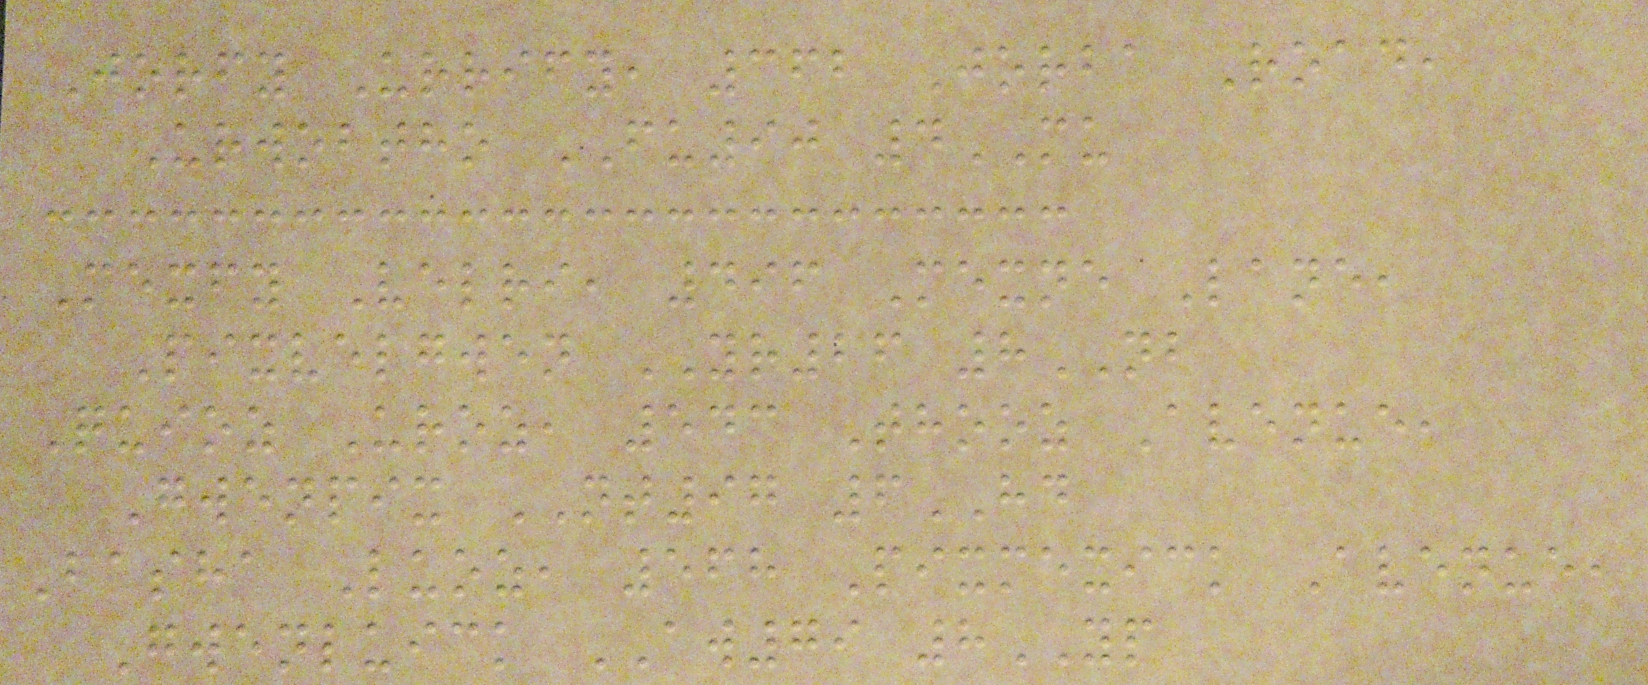Jorfy Urrify, 362 Jorba Road,
Urwobtho FU90 4MU
Mexfy Velri, 496 Mexne Lane,
Pixvelgwen YR26 8NB
Quioz Uroz, 543 Thooz Avenue,
Gwenpix NT97 6HD
Basha Luoz, 568 Pixmexick Avenue,
Gwenluick AW79 8YP
